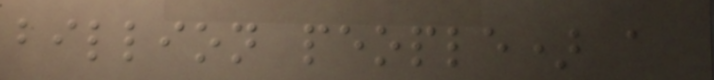billion people) a
